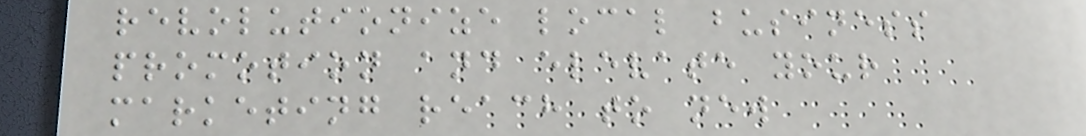revolutionize local business
promotion and elevate your
marketing reach to new
